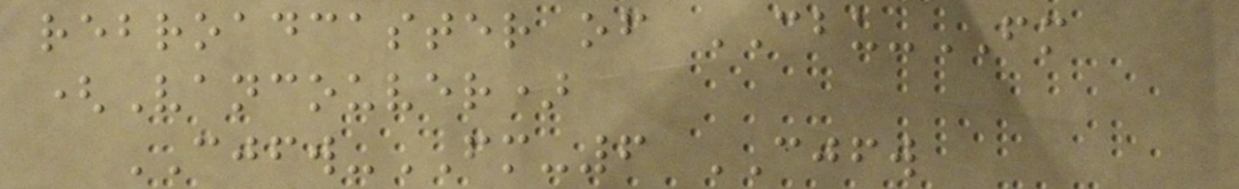rebroadcaster of CBU-FM
(Vancouver)
CJFW-FM-6 CJFW
